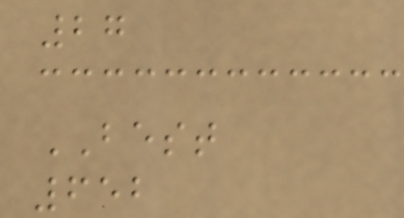27
BEST
652
